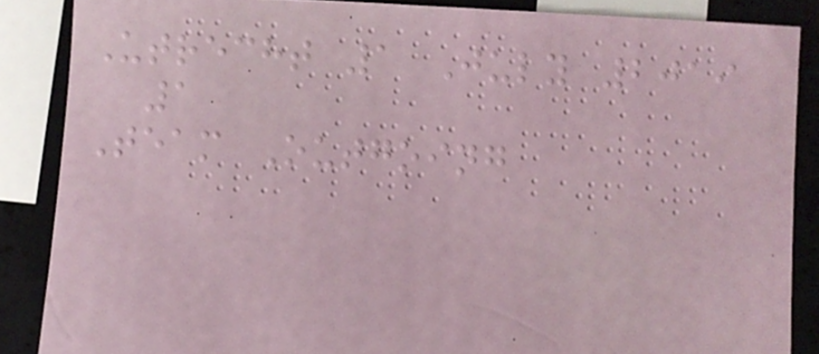Utrecht 1 July 2019
1
Team Outgoing
